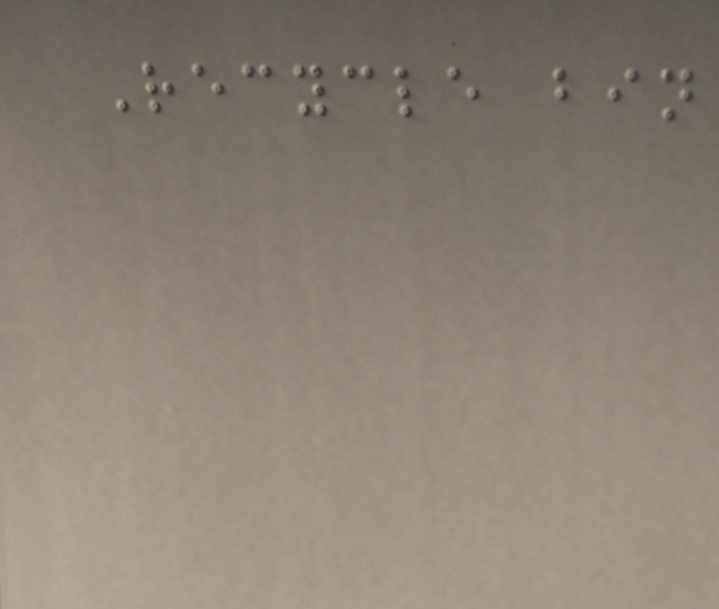Recycle bin
